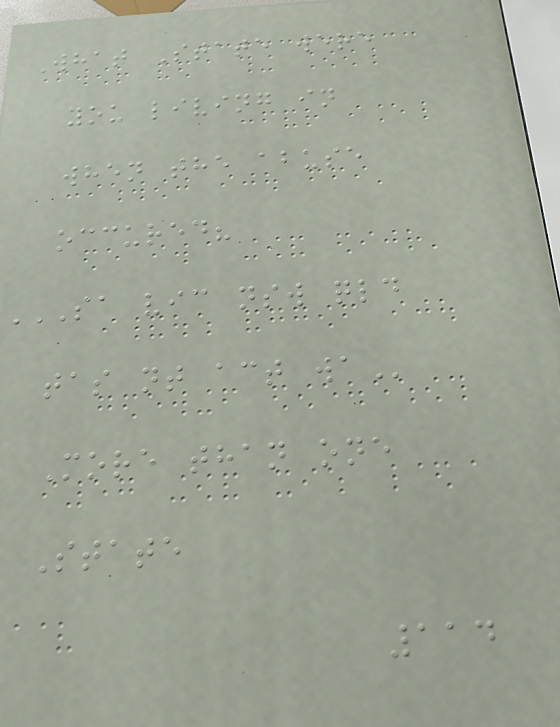What State were
you living in
when the abuse
occured?
SA VIC NSW QLD
TAS NT ACT WA
More than one
State
114
